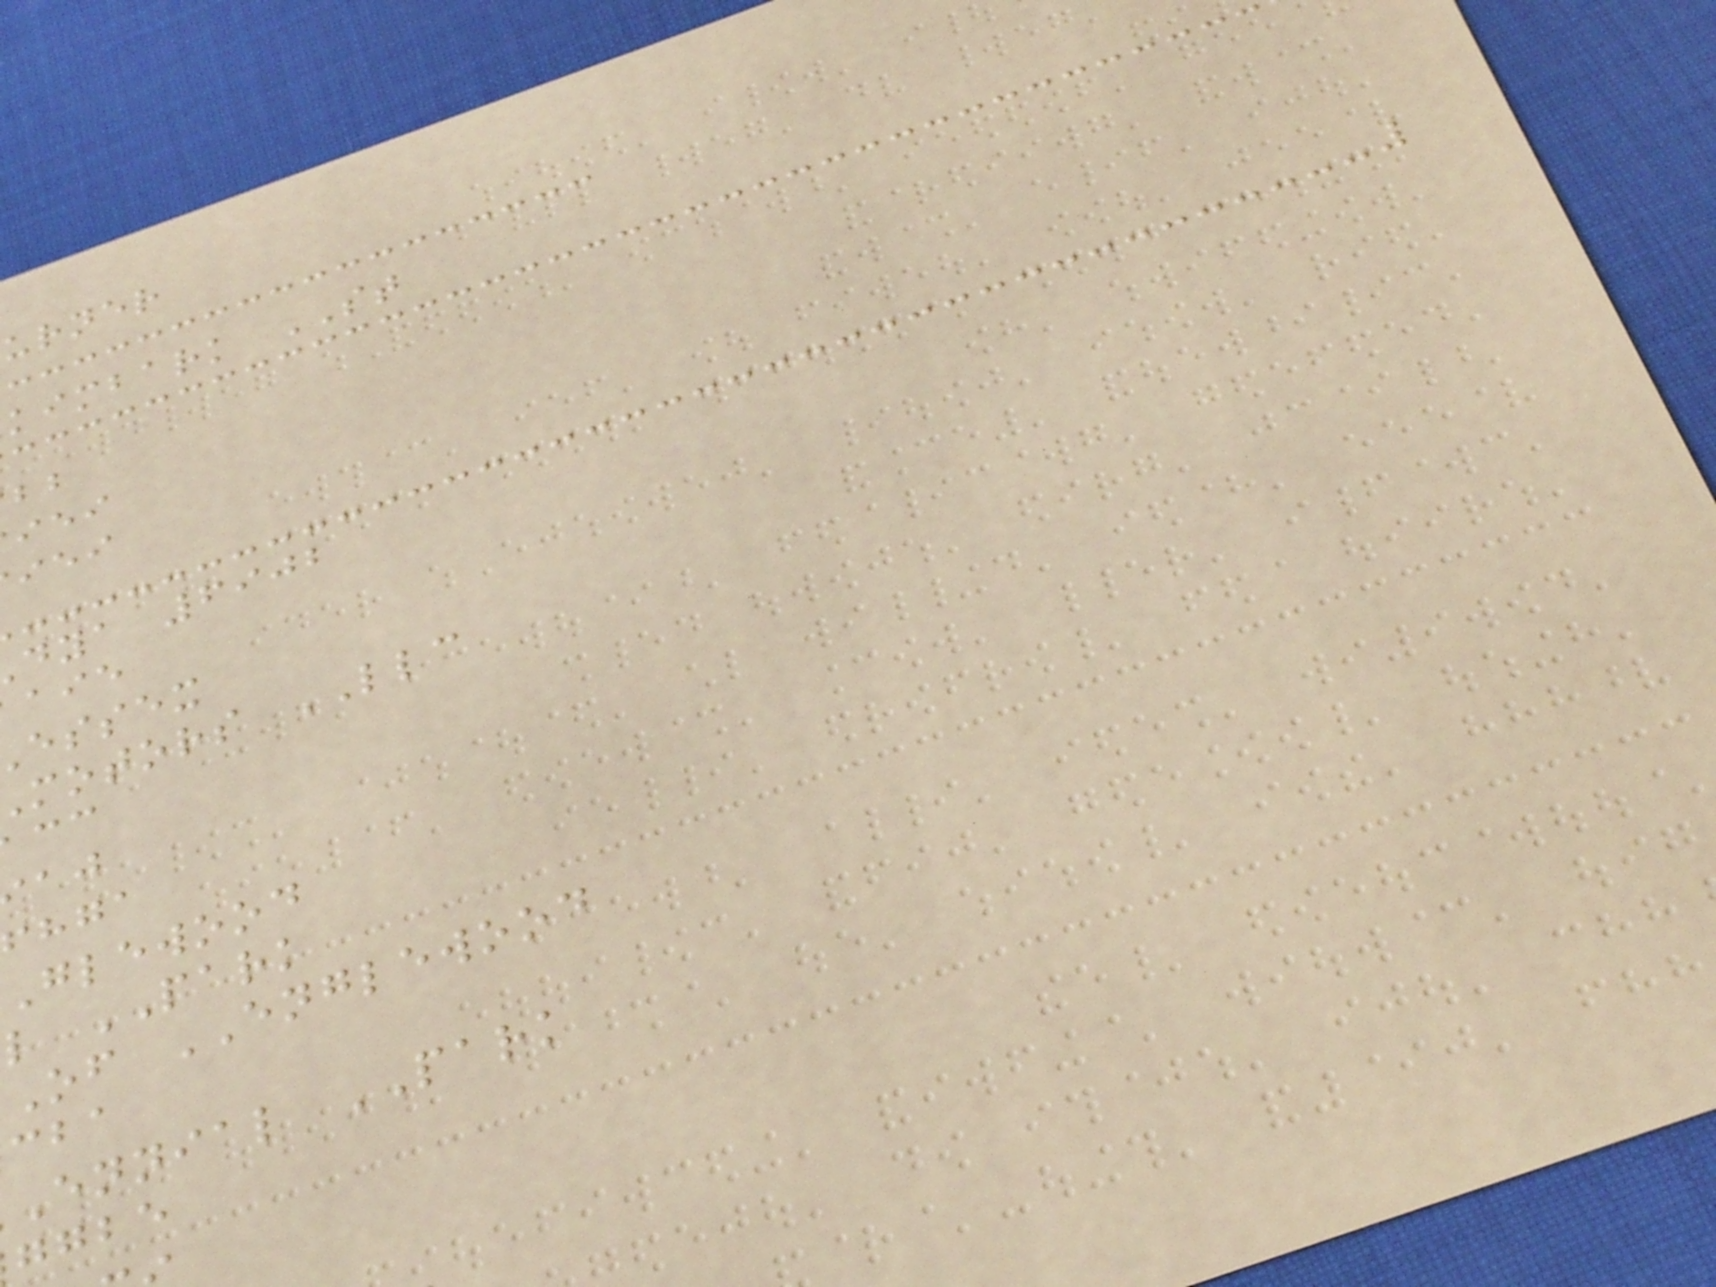urner
kimbark ST
dya 6902
essex
motors LLC
fhga
glewood
l PARK
of ENGLEWOOD
ennial PARK
ggbe
